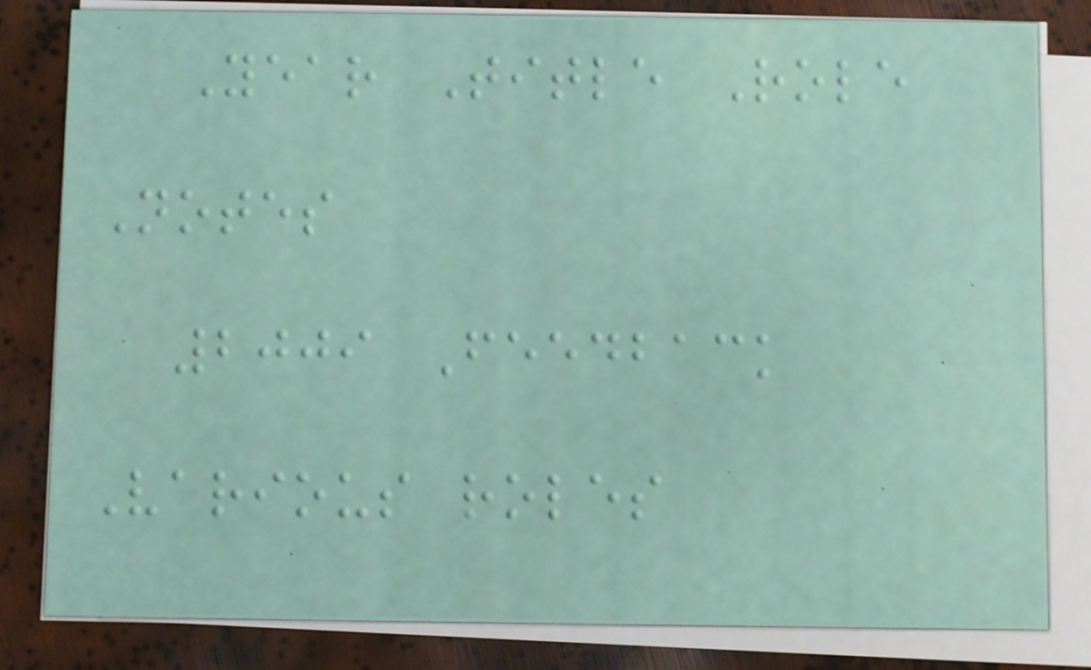Year Title Role
Notes
2009 Feedback
Various roles
